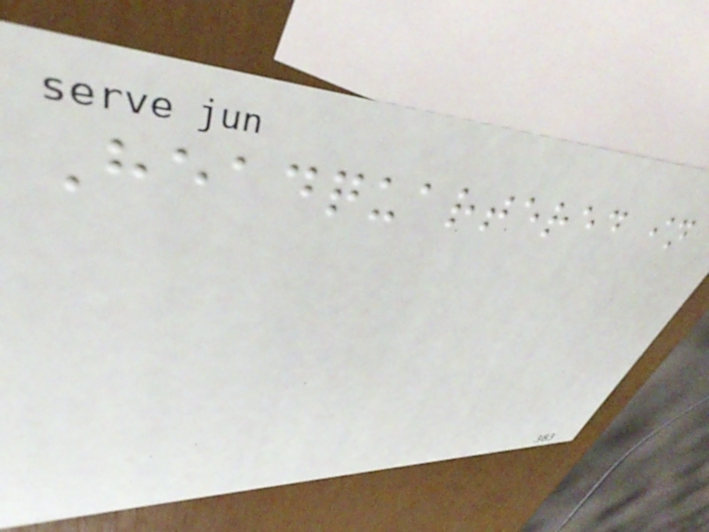Headquartered in
